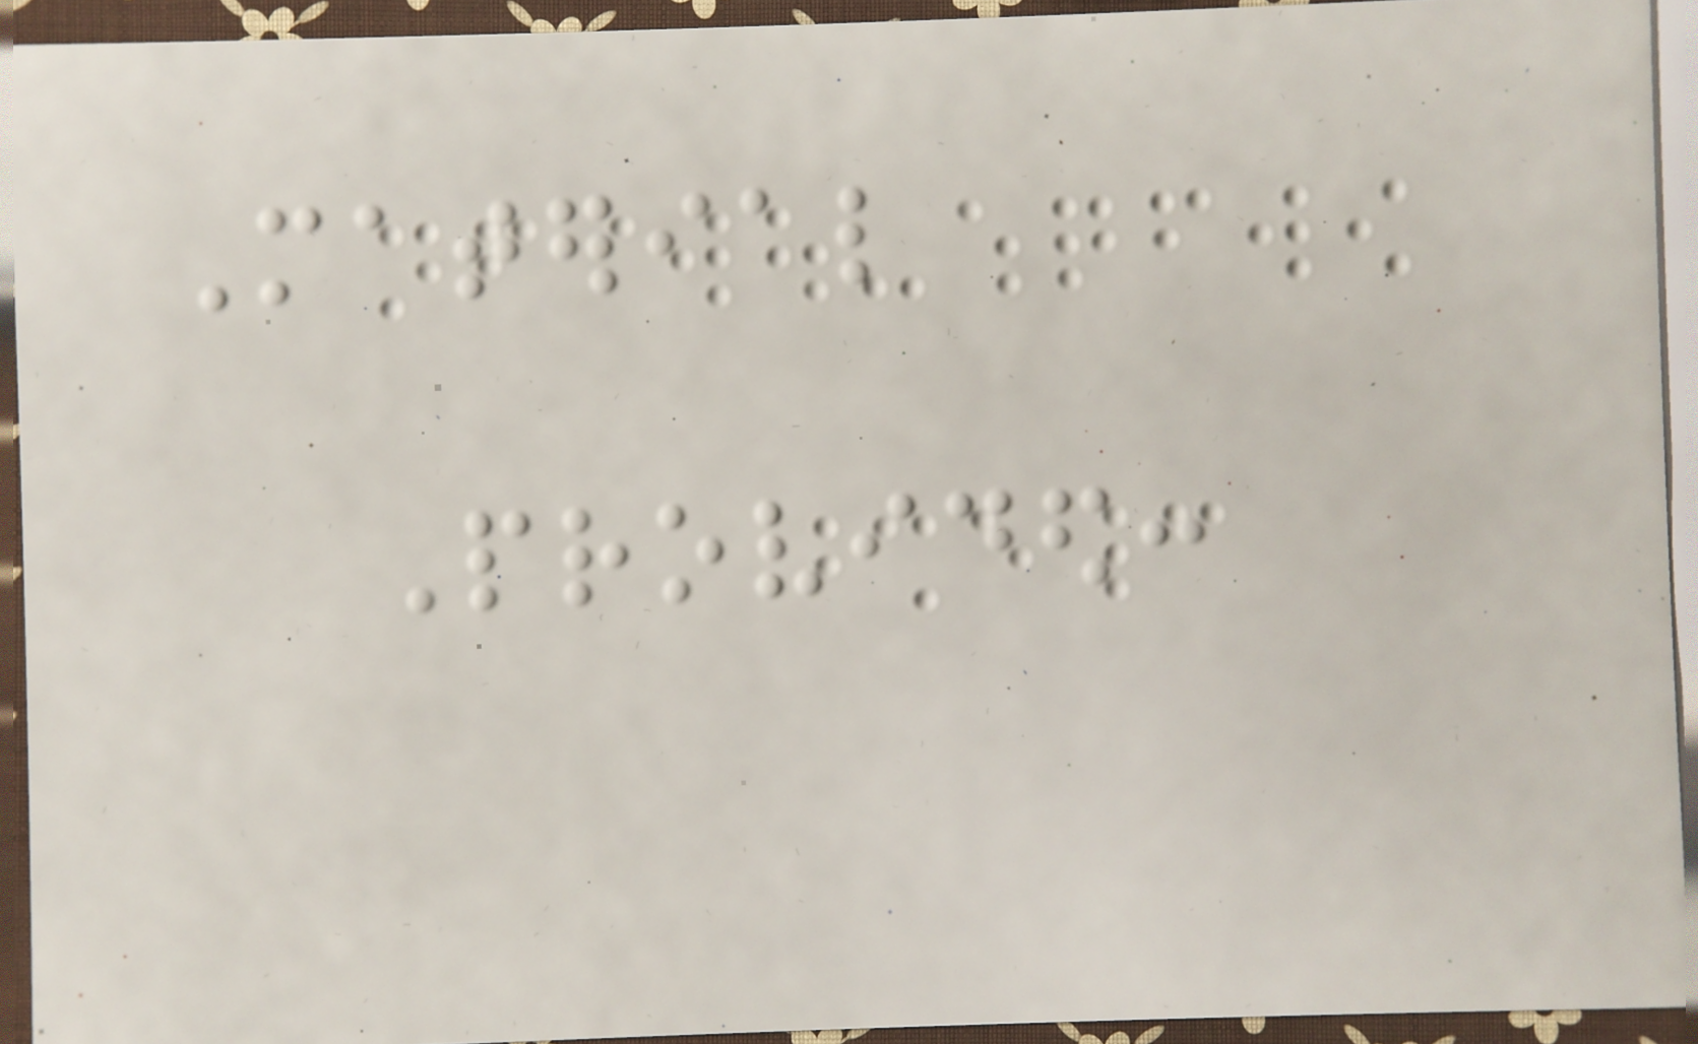Material
Provided:
